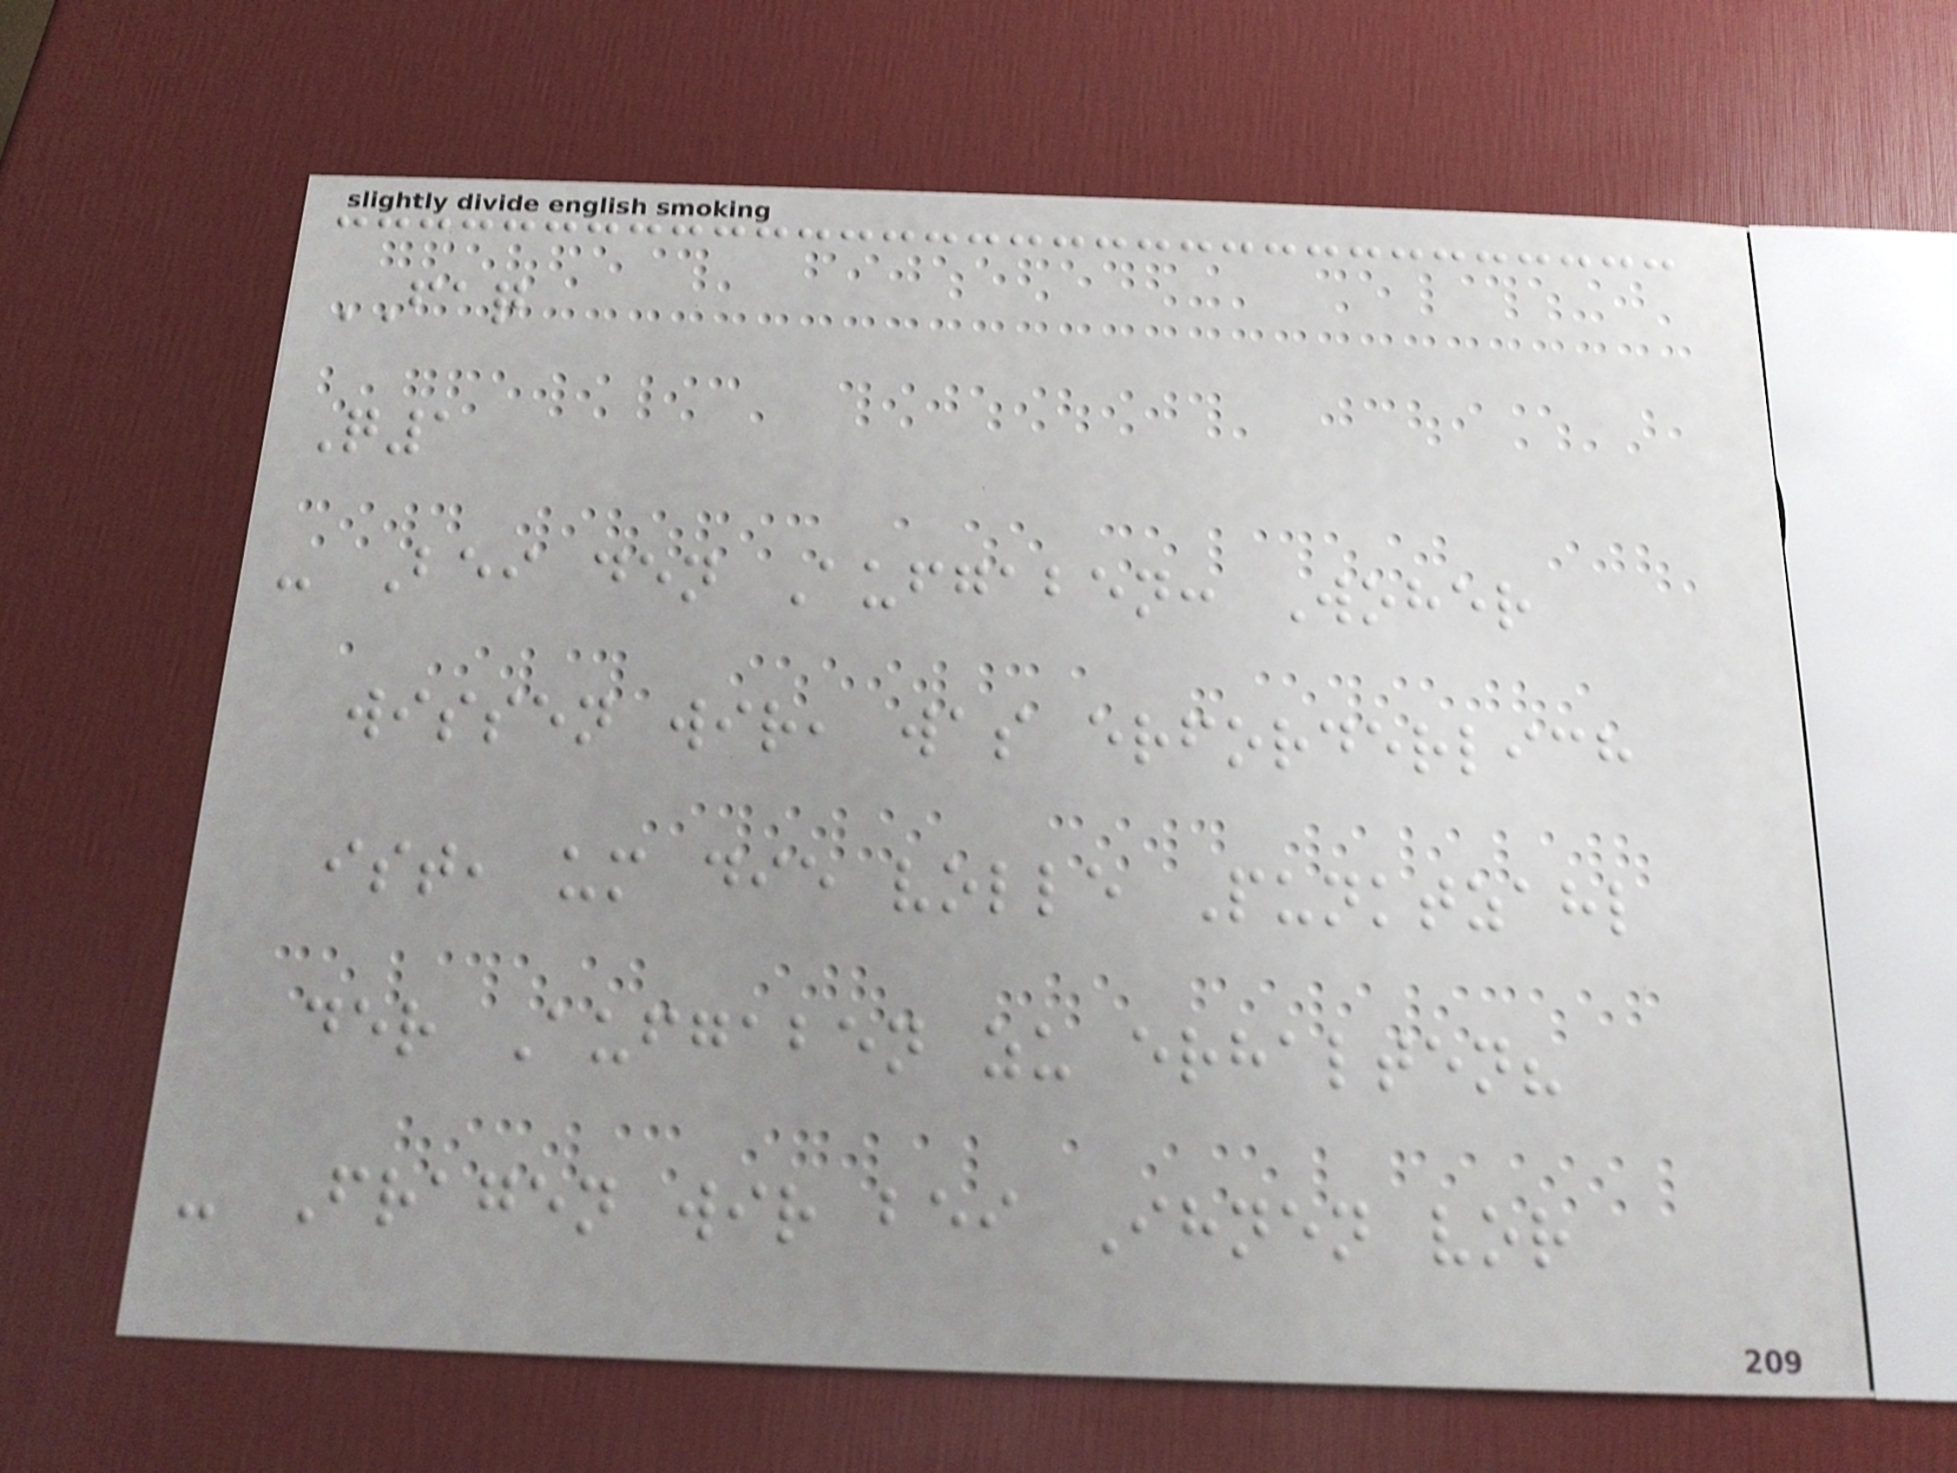FAQ
Q1
- Bei den Aufgaben: Woher
wissen wir, was erforderlich
ist, um die volle Punktzahl
der Aufgaben zu erhalten?
- Fragen wir bei Ihnen vor
